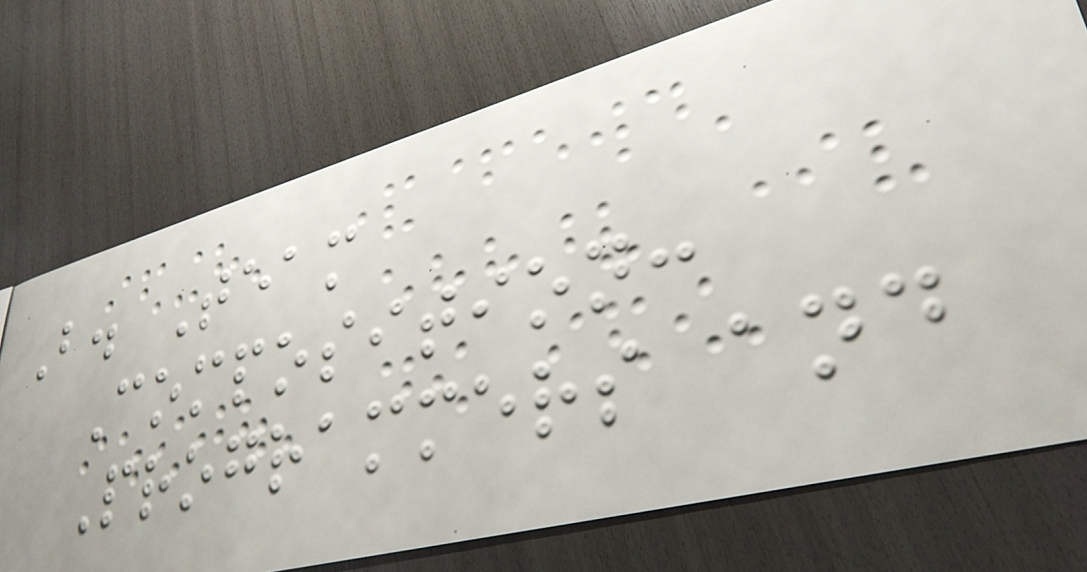B. Team
Composition:
Programmers and
